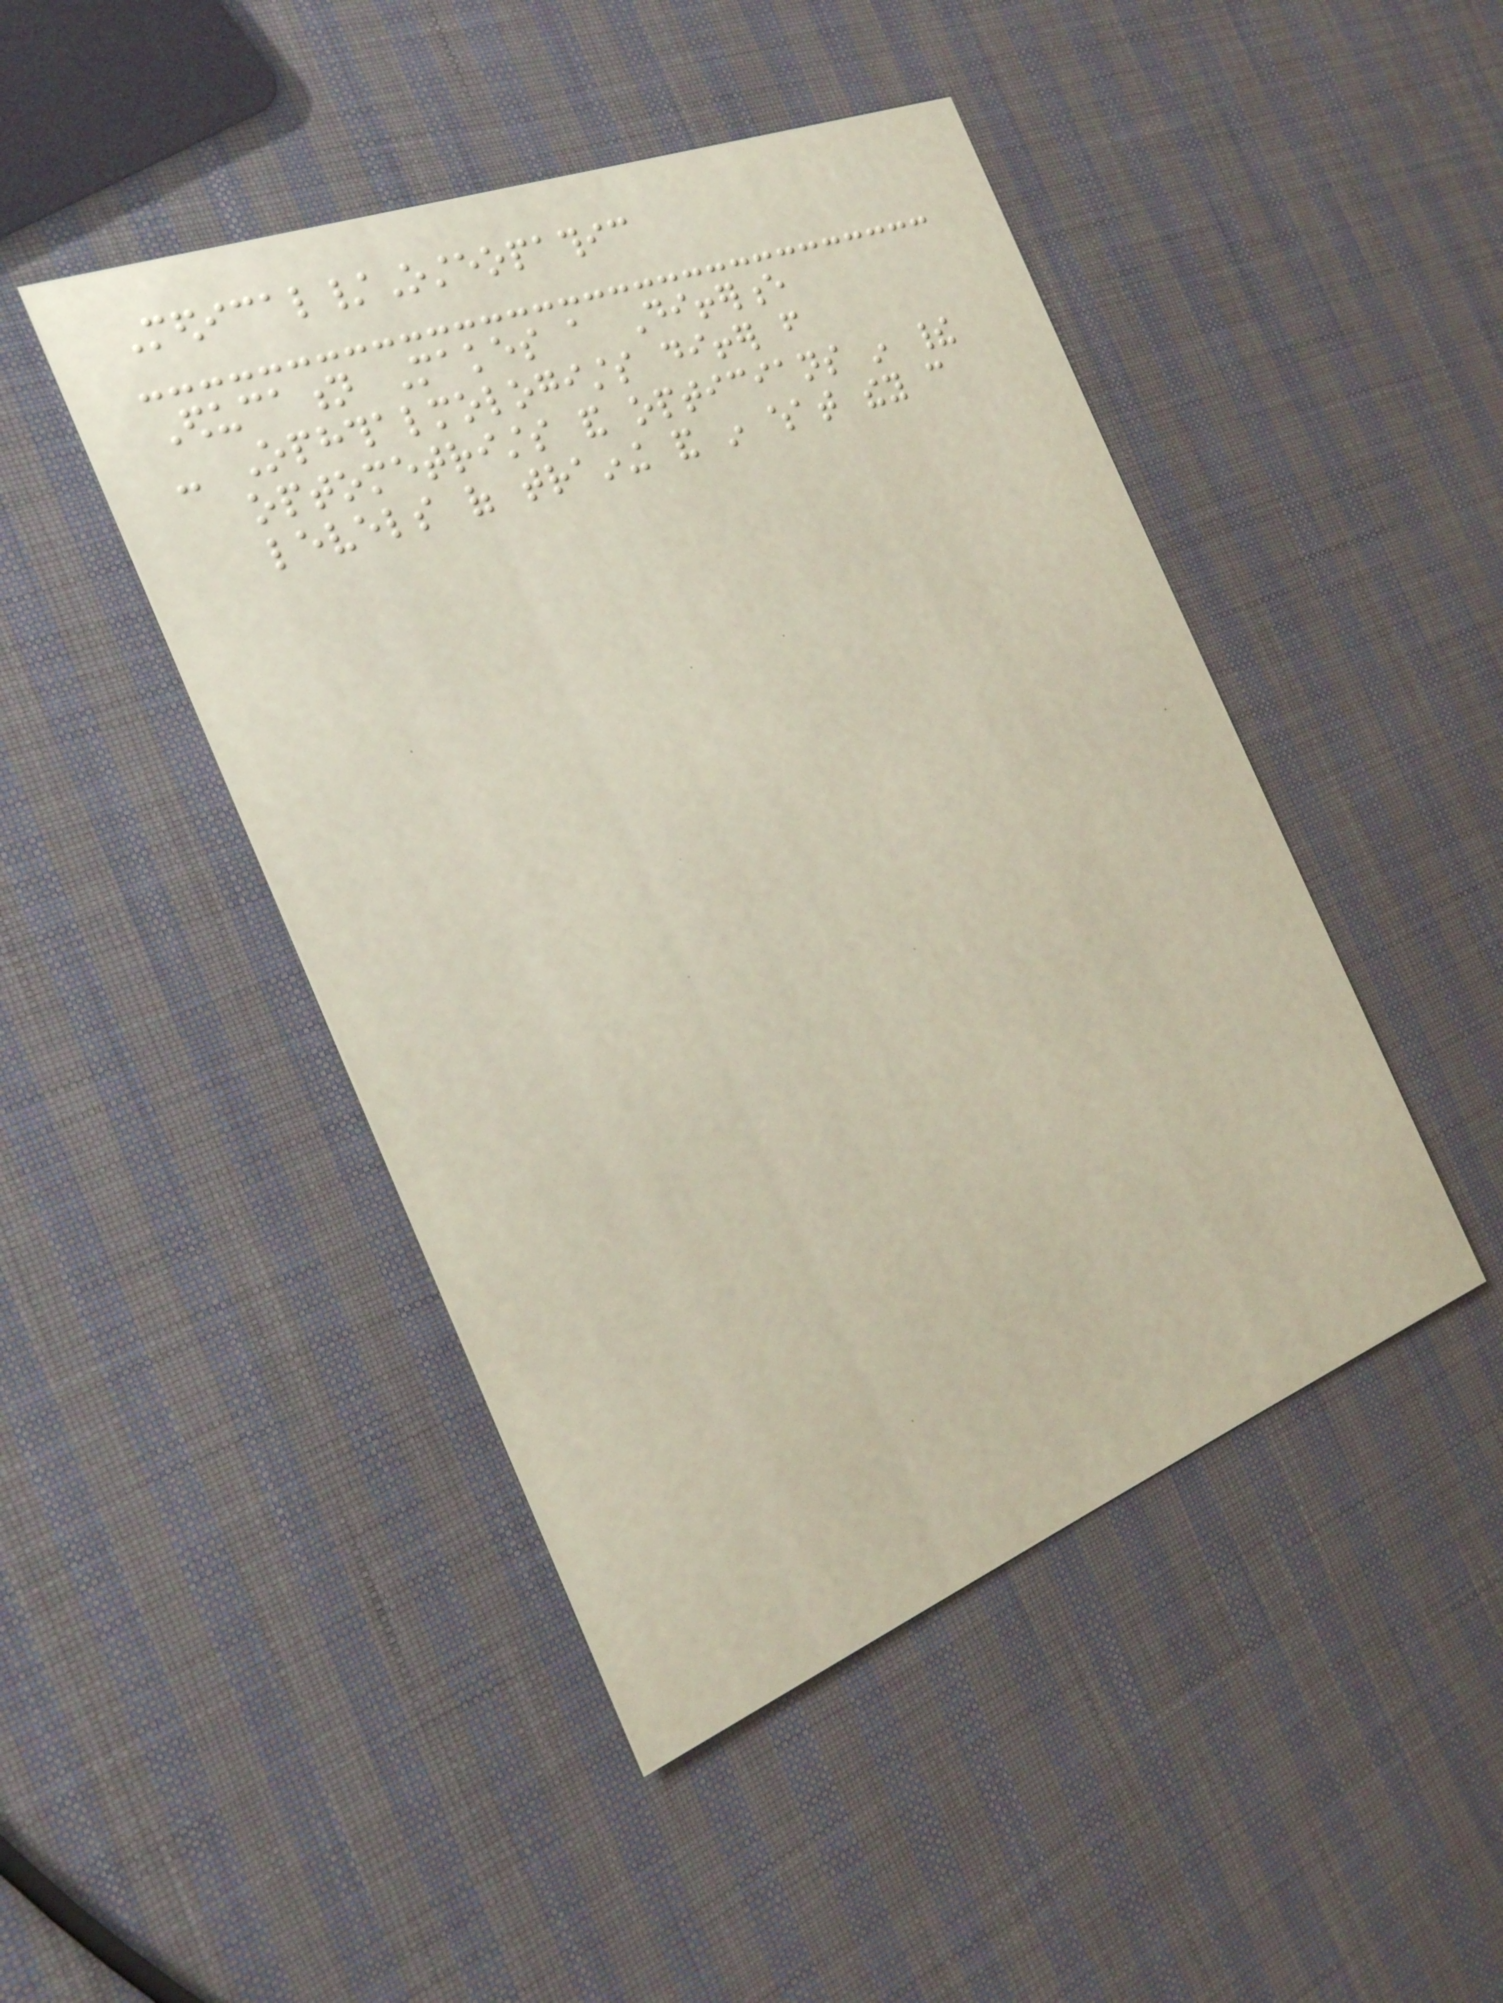Medical/Osteopathic
Education Makes a Difference
- Ophthalmologists differ from
optometrists and opticians in their
levels of training and in what they can
